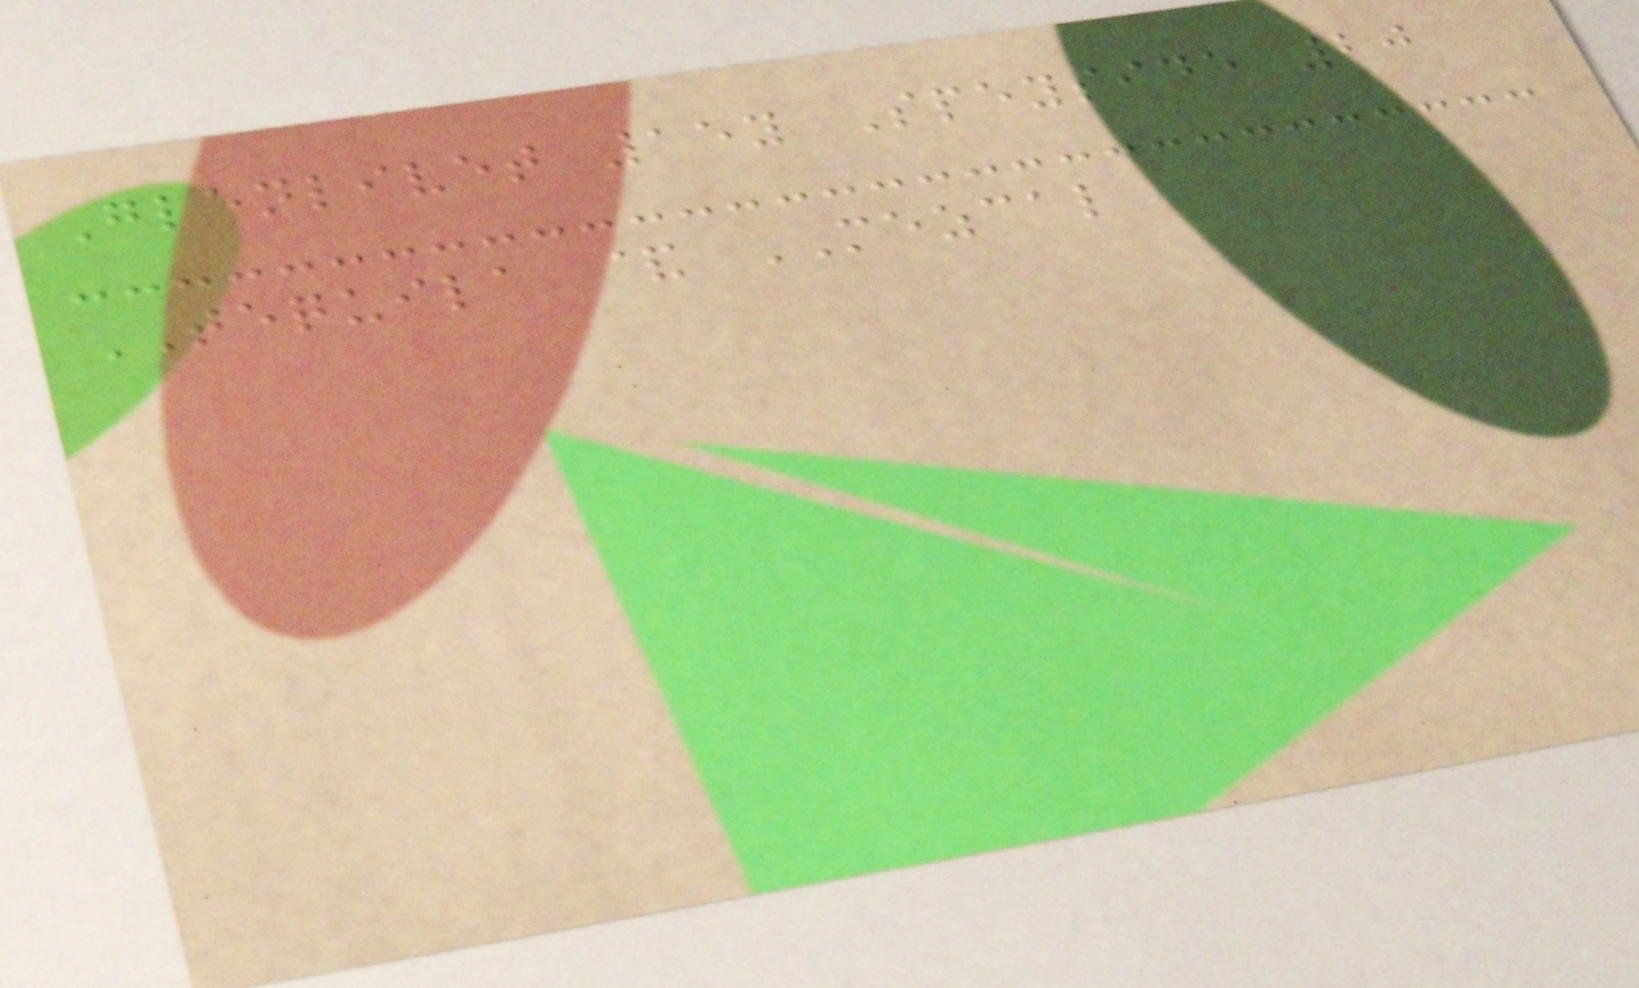Glenlivet 15y Speyside 20
TEQUILA & MEZCAL
